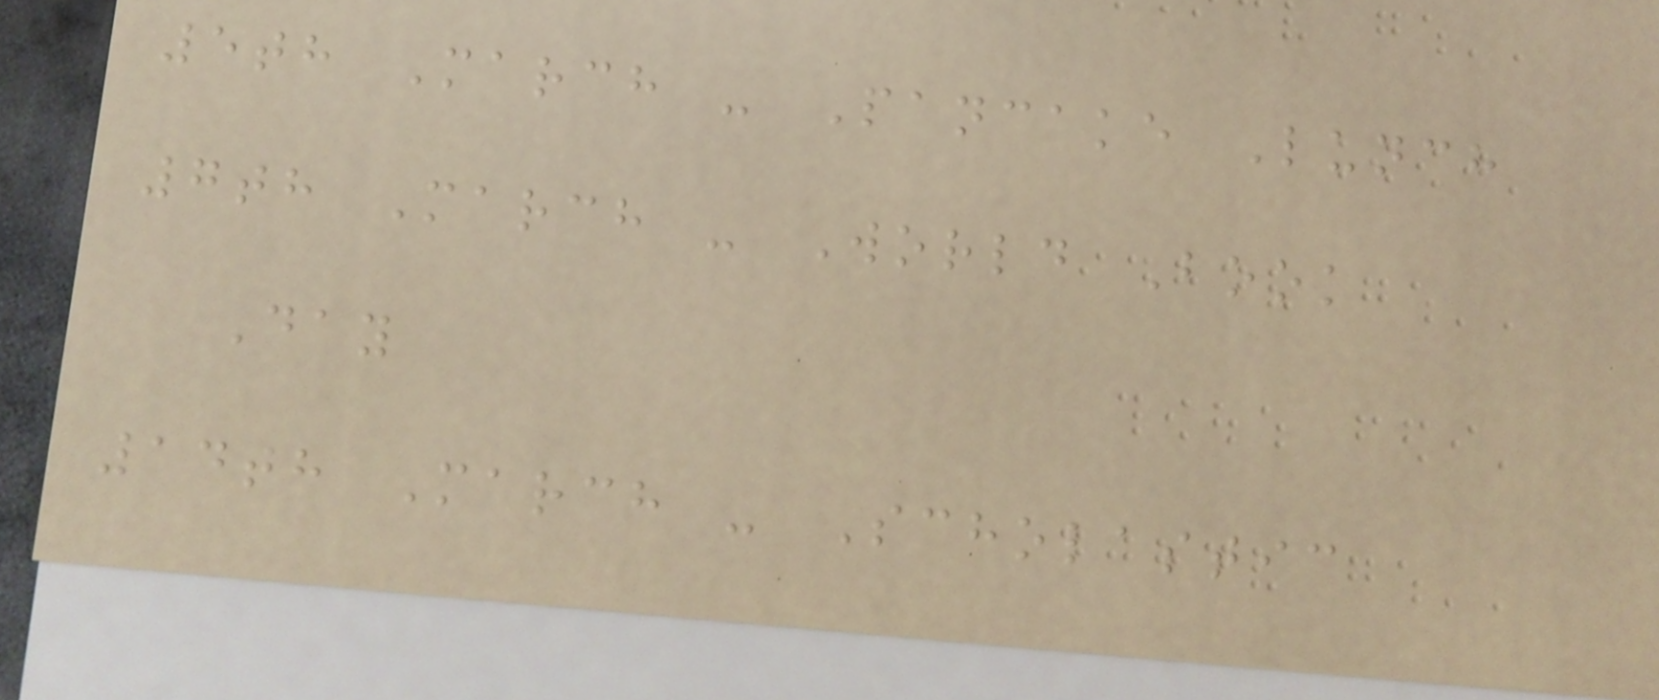5th March - Pancake Lunch
7th March - World Book
Day
14th March - Scholastic
